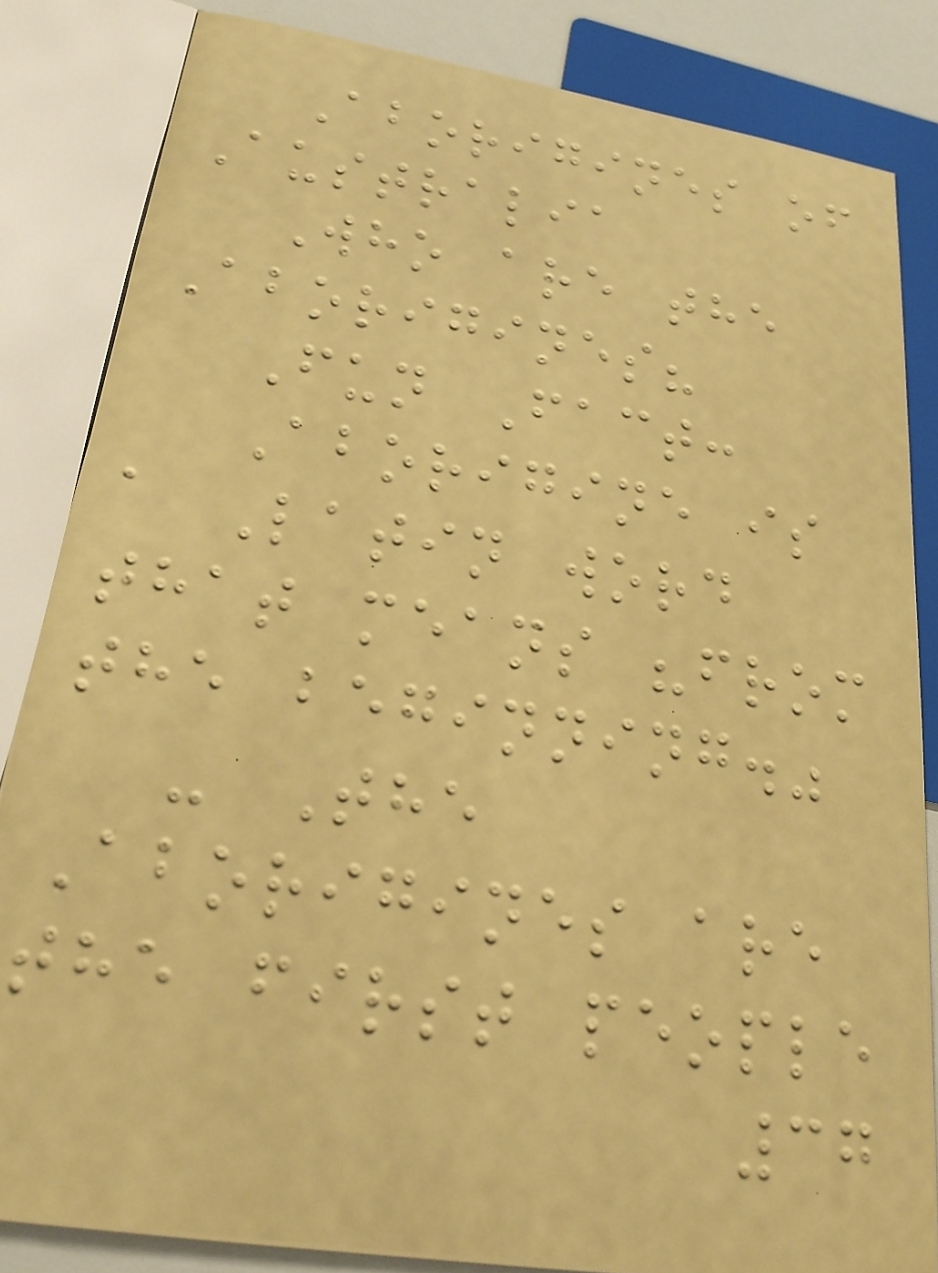Aborigines of
Australia
Who are the
Aborigines?
Fun Fact:
Aborigine is
a Latin word
that means "from
the beginning."
- The
Aborigines are
the first people
37
